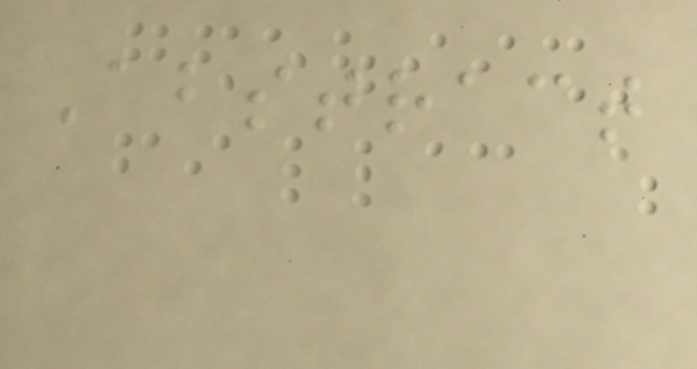Abstract
